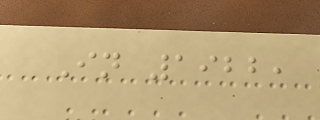In 1922,
